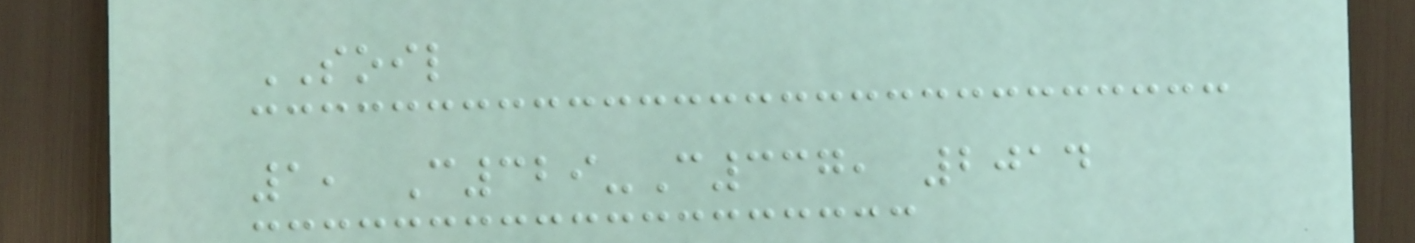SOIL
1, C329-C337, 2014
